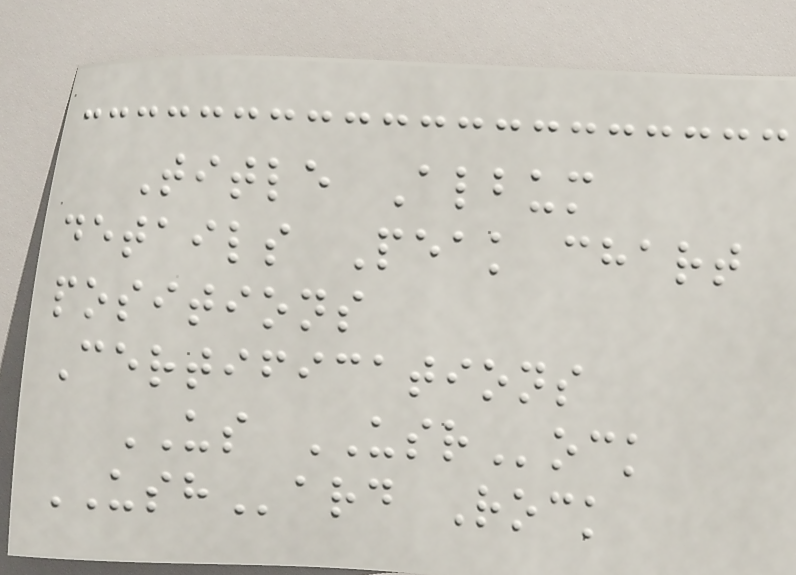Title Album
details Peak chart
positions
Certifications
US USRock
USHard Rock
